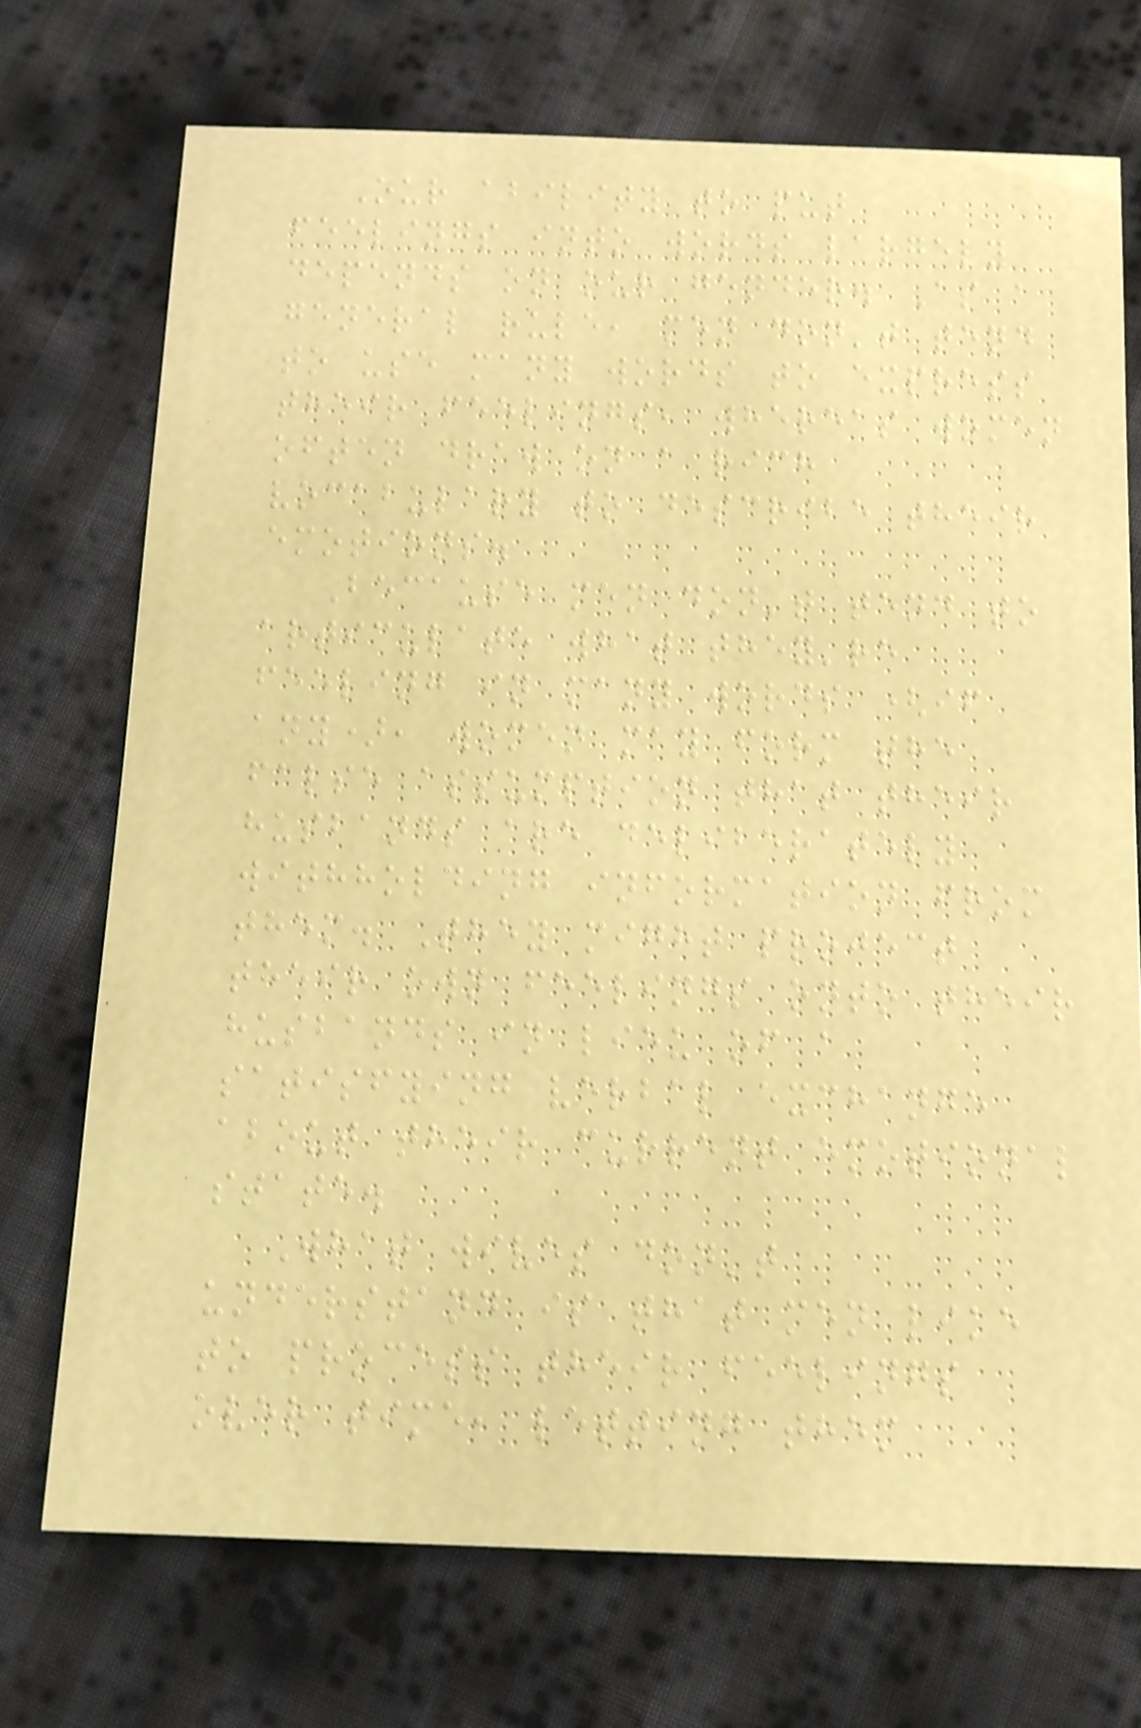Our ability to put
feelings into words largely
depends on our gender. As a
general rule, men don't tend
to use many words to express
their feelings, whereas women
often draw on a rich
vocabulary to describe their
emotions.
Because men don't tend to
articulate what they're
feeling in many words (if
any), women may form the
false assumption that their
husbands are deliberately
withholding information from
them. They might project
their own feelings onto their
husbands in lieu of a
satisfying verbal exchange
about their current emotional
state.
What wives don't
understand is that men like
to process their feelings
over time, letting them
